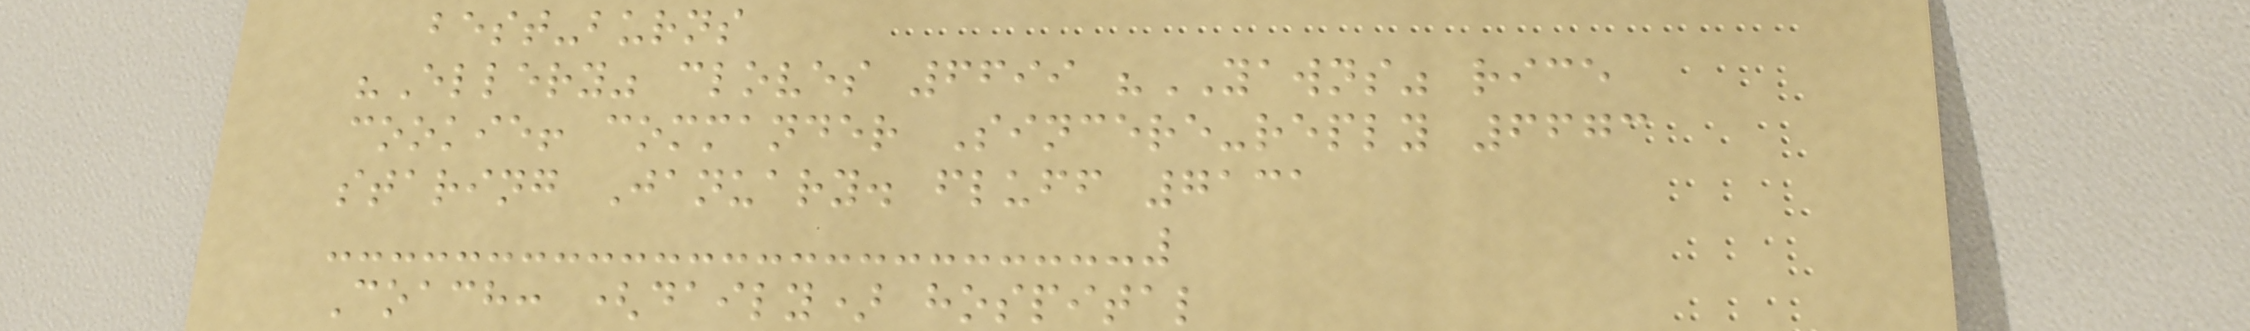best-burns
"Ellery" cloves 6699 "YAWNS" rice
cookie! commander Sincere-reply 6673
staring January. fluff 7131
Coach: (daily) hospital
